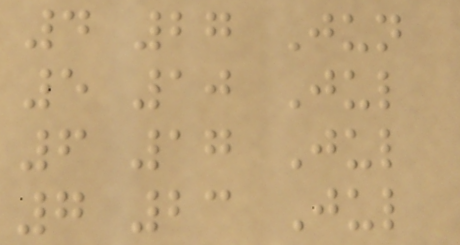4 27 Jun
5 10 Jul
6 17 Jul
7 23 Jul
